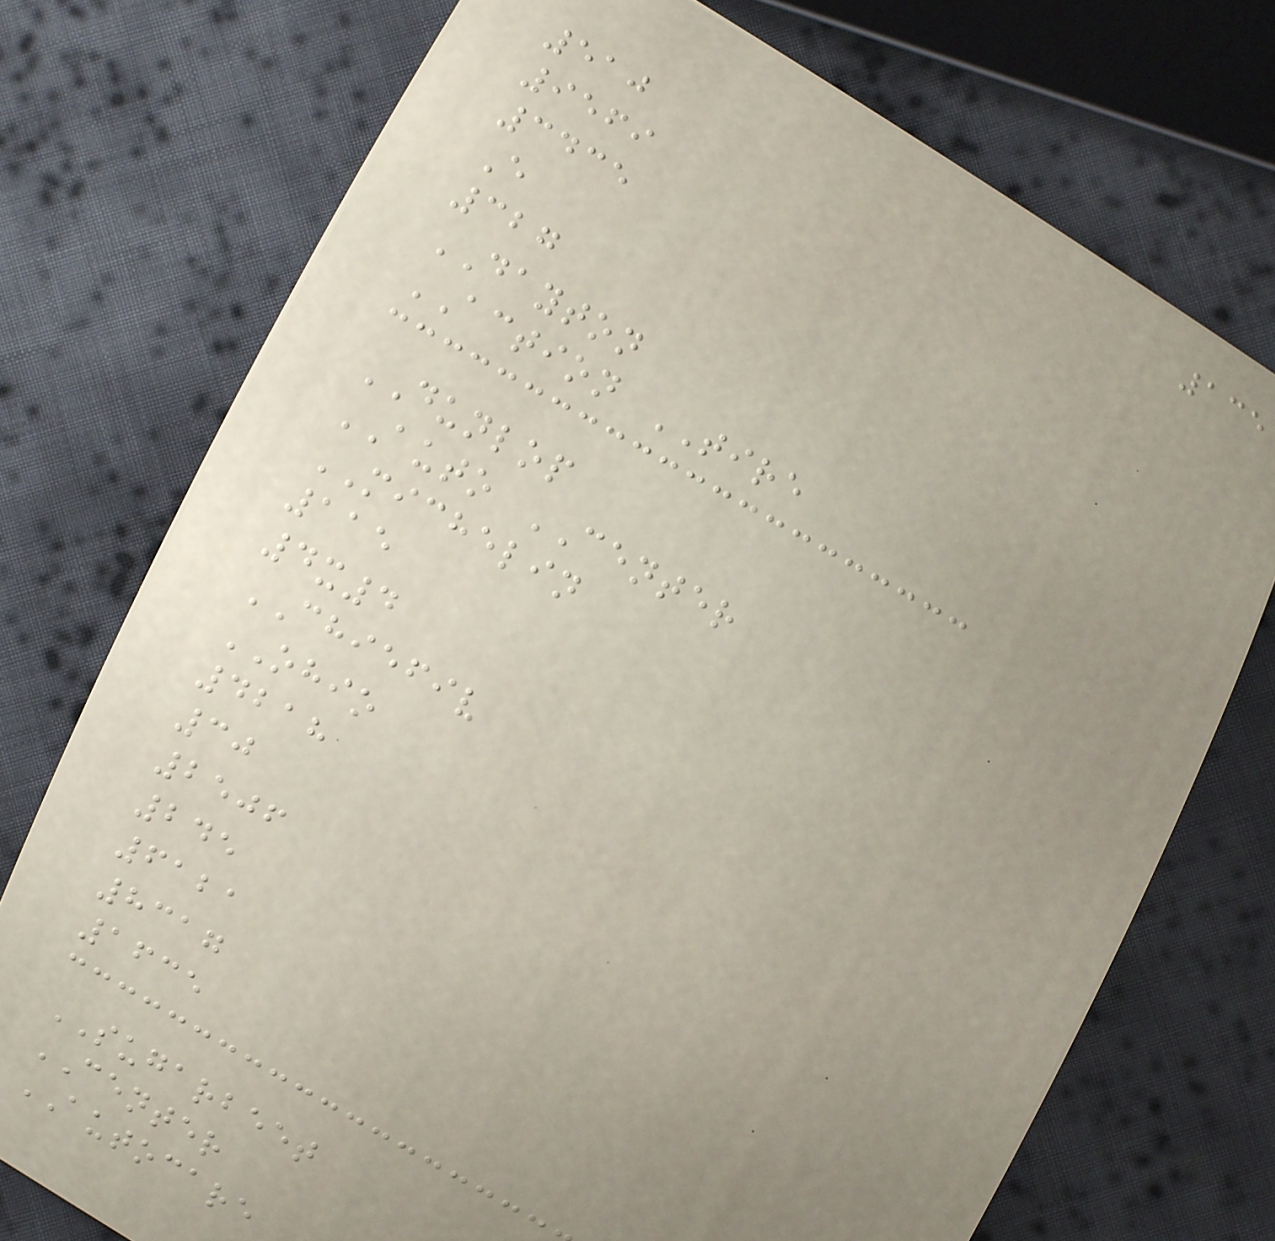135
510
9569
3435
E
327
DAYTON
ACTION TIRE
DUNLOP
AUTO CENTER
MICHELIN
115
4x4
CHIEFIV
OHIO
4218
30
2506
245
6121
8317
1635
SUGARBEET
CENTER
AUTOCARE
